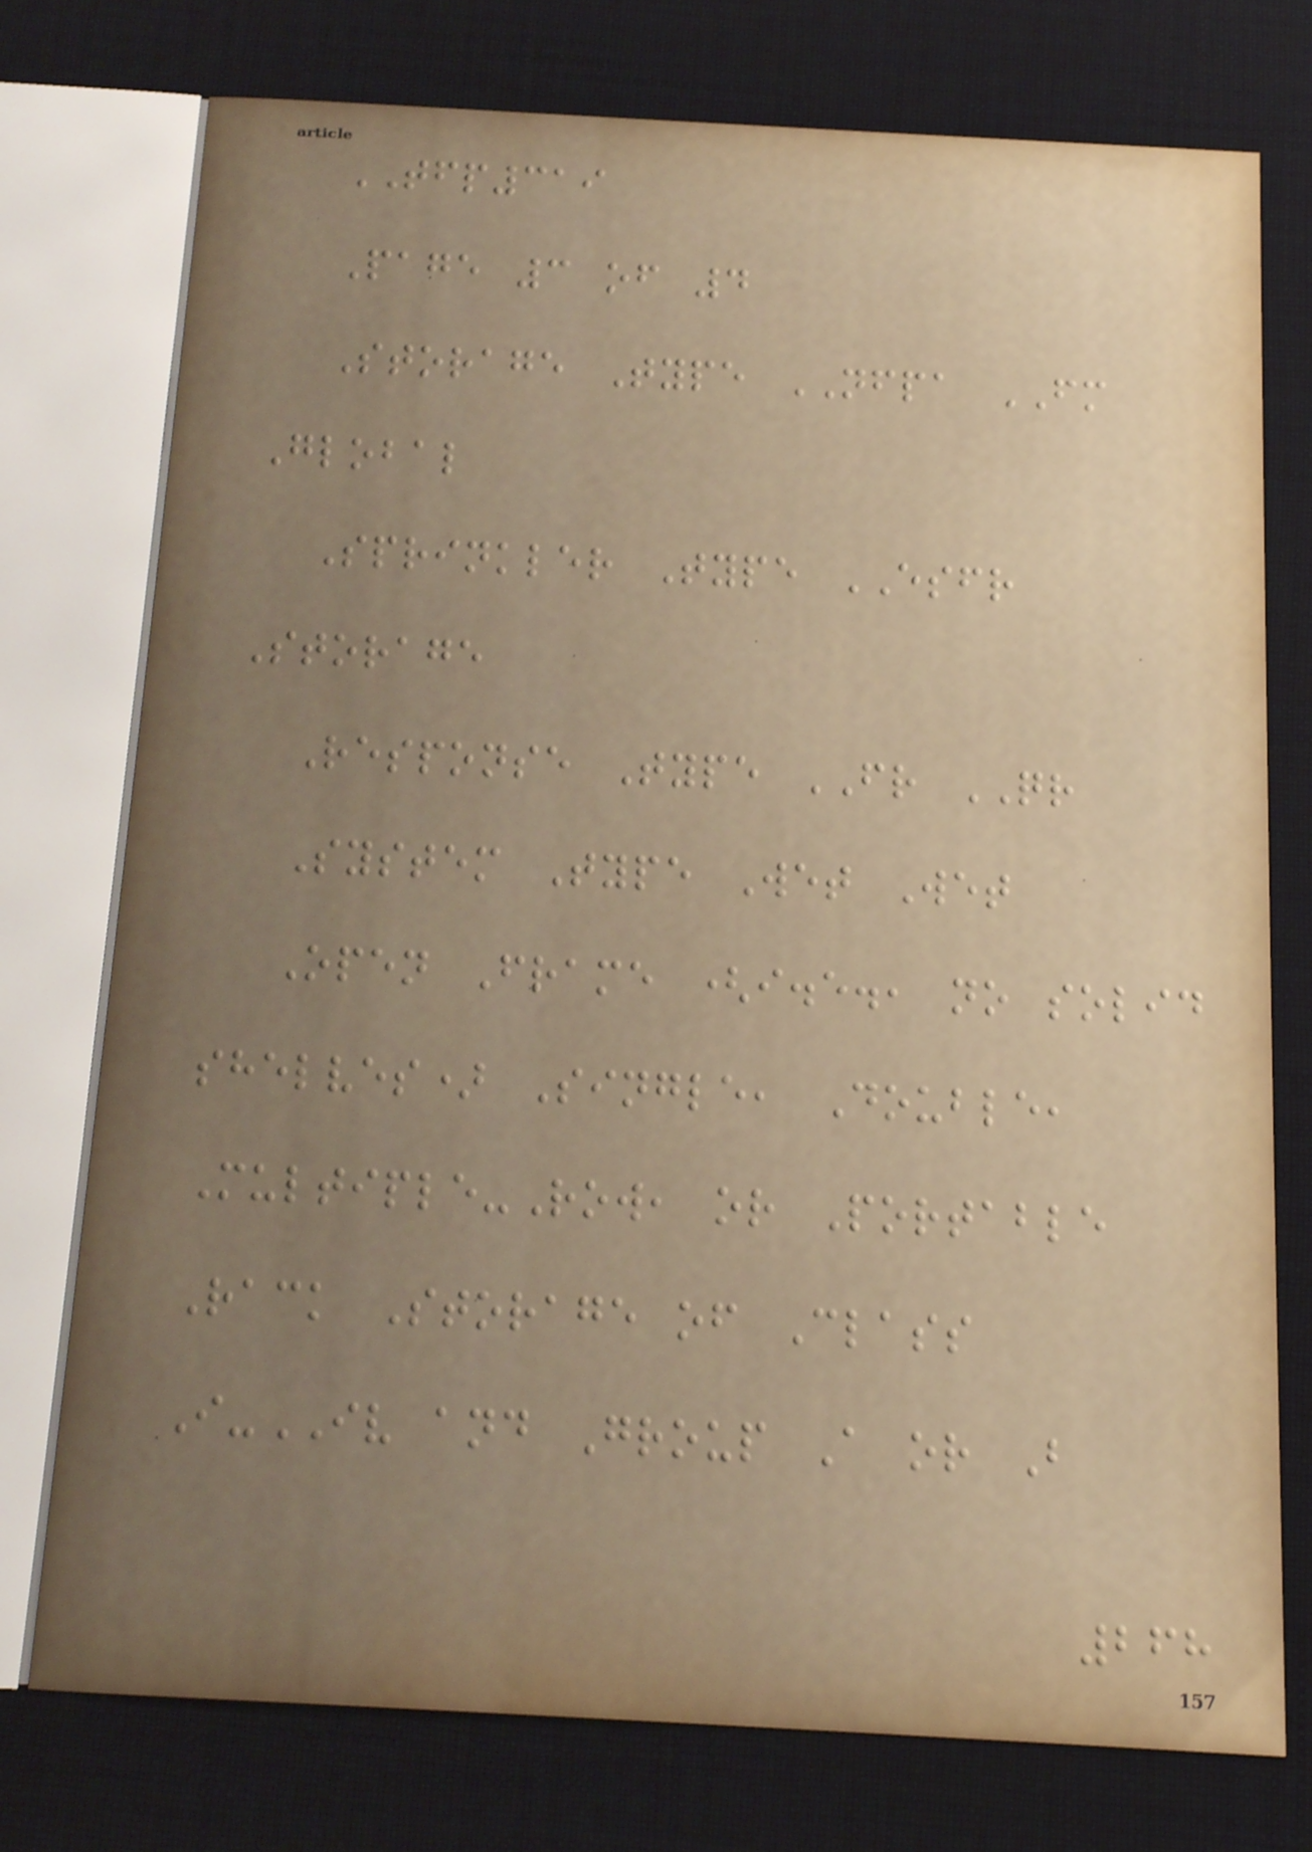TFP319
Page 3 of 4
Storage Type NFPA FM
Global
Sprinkler Type ESFR
Storage
Response Type FR QR
System Type Wet Wet
Open Frame (i.e., no solid
shelves) Single, Double,
Multiple-Row, or Portable
Rack Storage of Class
I-IV and Group A or B
268
